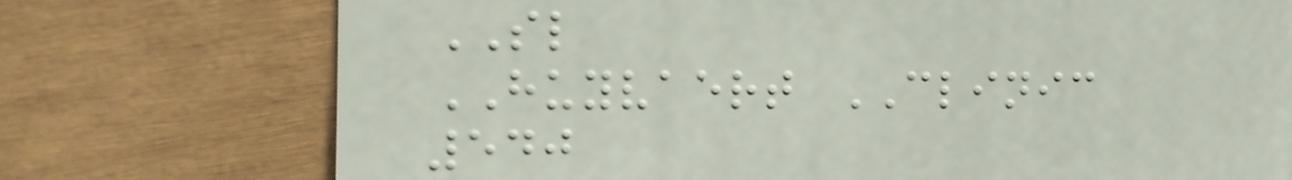SL
HUYVAERT CLINIC
540
